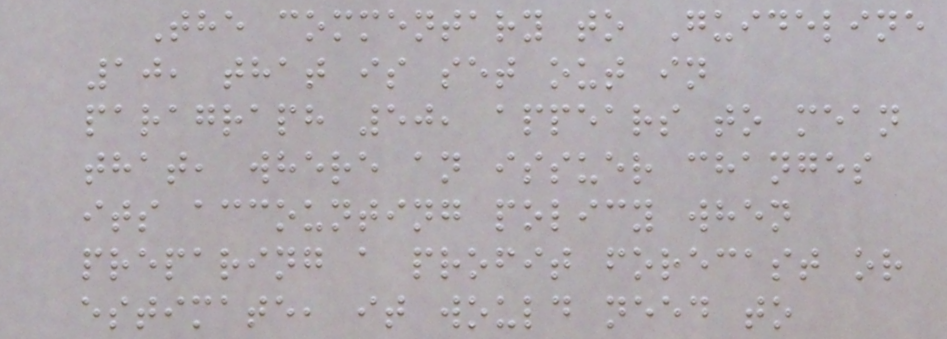The commentary to Guideline
10, that is set out in
paragraph 50, appears to mean
that, where an issuer changes
its accounting policy when
preparing a profit forecast or
estimate, it would need to
